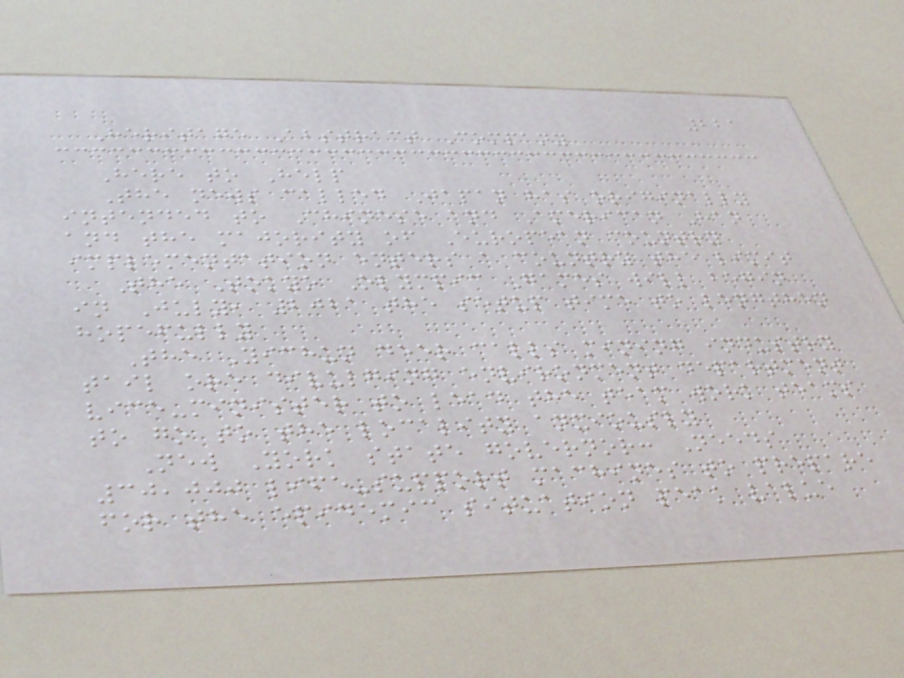221
Heritage Abstract Company
Here to Help
The news called Japan has originally
intended to Chinese and American Han
and the majority of European country
implementation enters a country the limit
The Tokyo Olympic Games will begin
in July, 2021 the setup time to lengthen
hopefully
The Yichun deer calls mining industry
tail ore divulging environment department
vice-minister to lead the team work teams
to go to the locality anxiously
New York state governor: Needs
30,000 life-support machines to prepare
for the epidemic situation peak value
